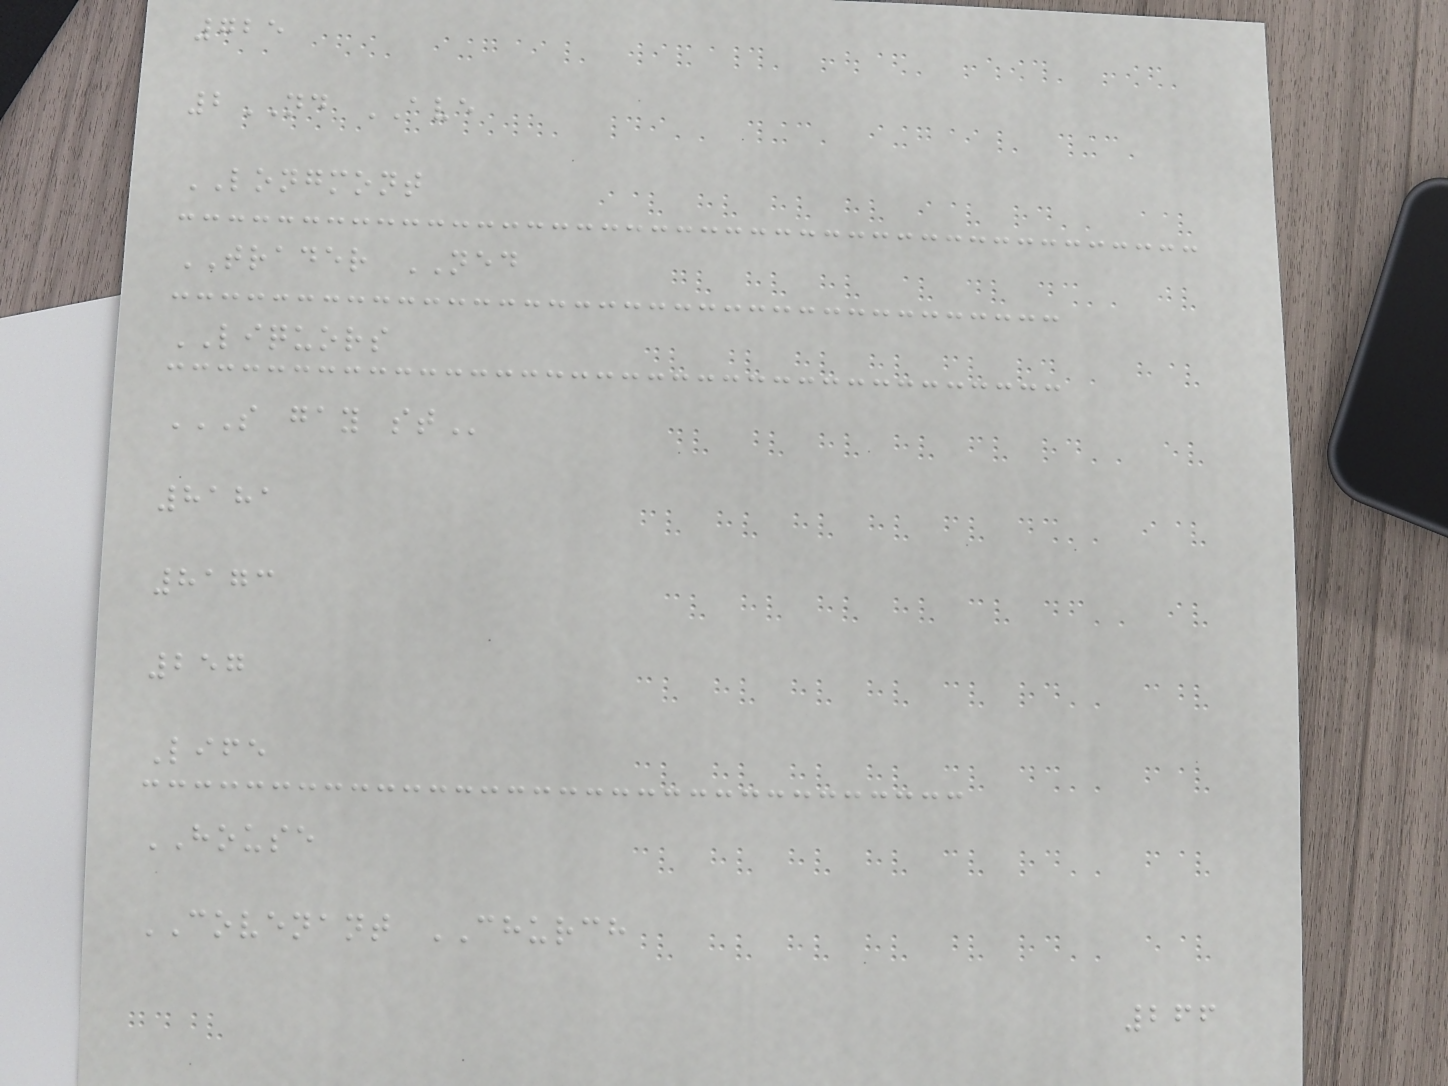725
2ND AVE
LONGMONT
TRADER NED
LIQUORS
S GAY ST
8181
8173
257
Life
HOUSE
COVENANT CHURCH
266
